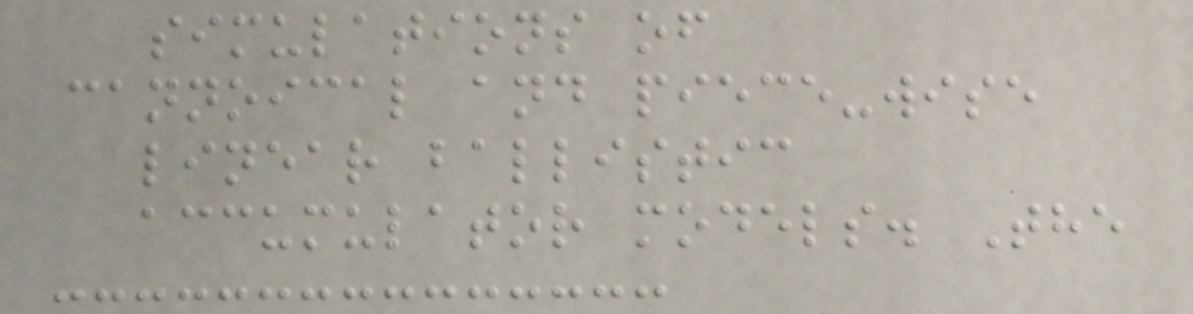simulations of
cannoical and piece-wise
linear ballistic
accumulator models. The
